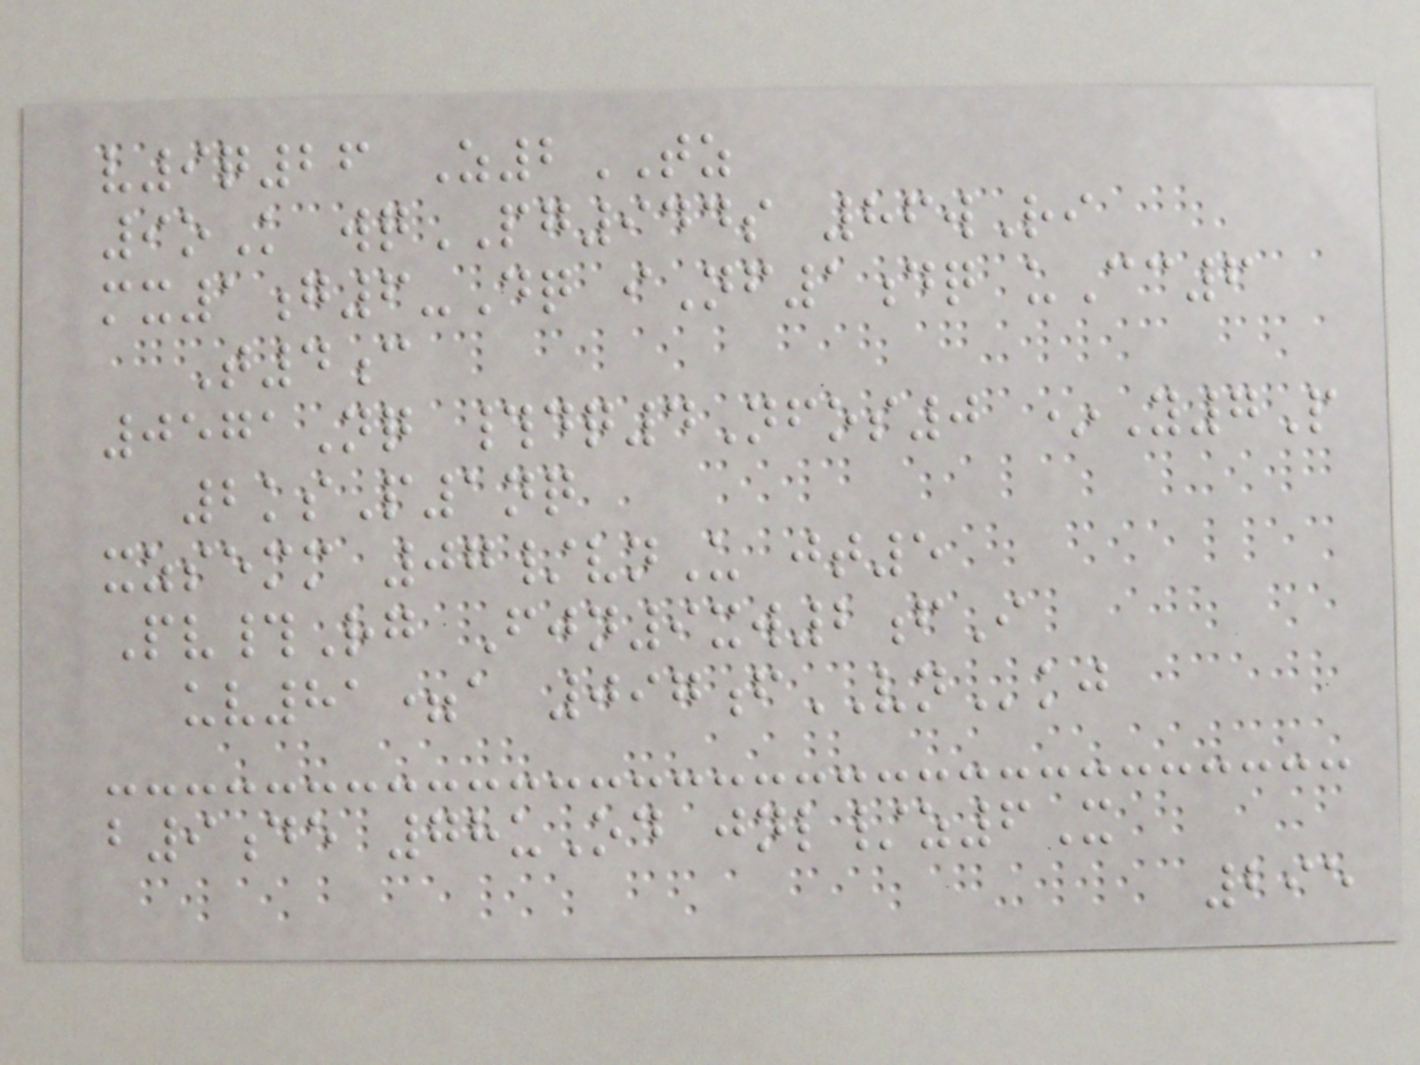v9q26 Z2TZ
9oK wqPG944s 86wRi
mx1g6-Dq iNf1dq uCc6
T4c
0571Nq #dq4Nfos0 *Y7P
2ksP1nq
xzsemm 07/vnU jt5
Pv#Rg Fjn9xw2fI
uv81=a 097fVNkj
b9de 78uOd jnl/z6X
295
